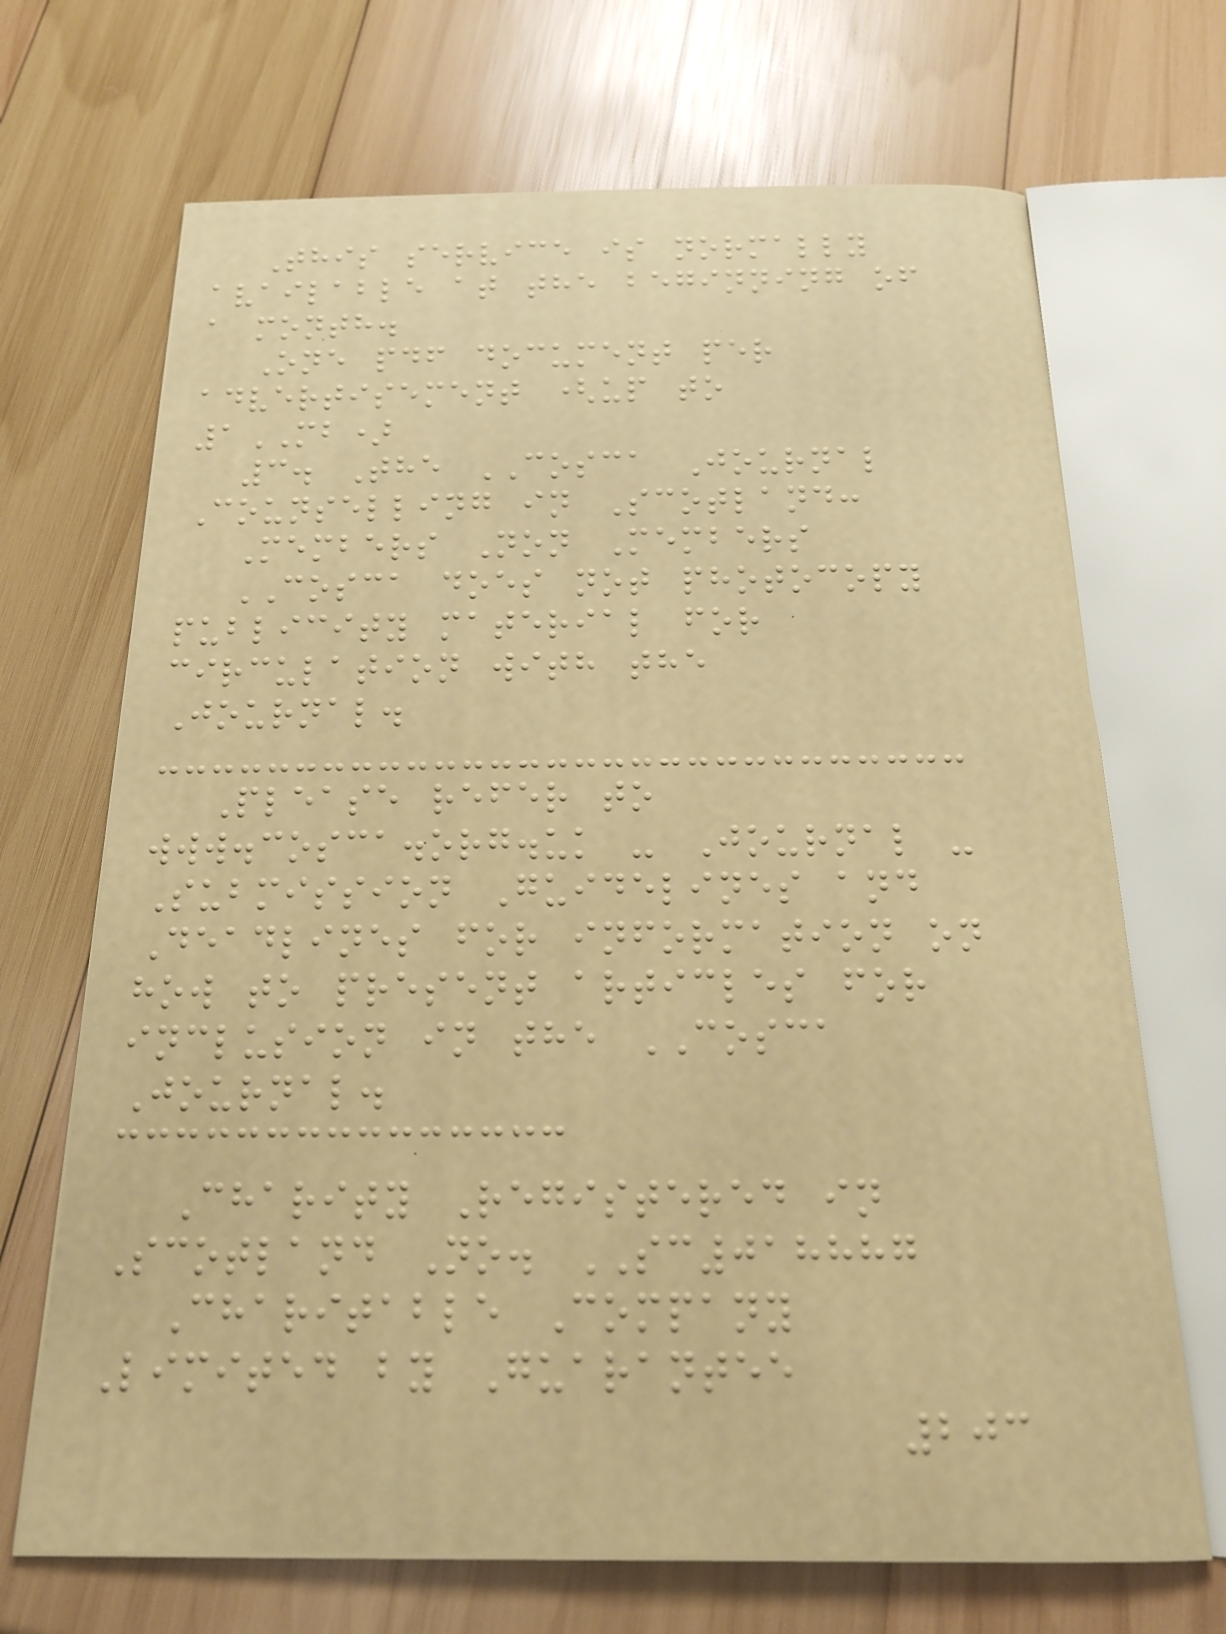This service is normally
available at the beginning of
a month.
One pdf document per
advertisement (up to
1MB)
3. The COSCA Journal
Counselling in Scotland:
Members Non Members
COSCA does not photocopy
publicity material for
circulation with the
Journal.
Please refer to
www.cosca.org.uk - Journal -
Submission Guidelines and
Deadlines for information on
how to present articles for
inclusion in the COSCA
Journal.
Charity Registered in
Scotland No. SC018887
Charitable Company
Limited by Guarantee
203
